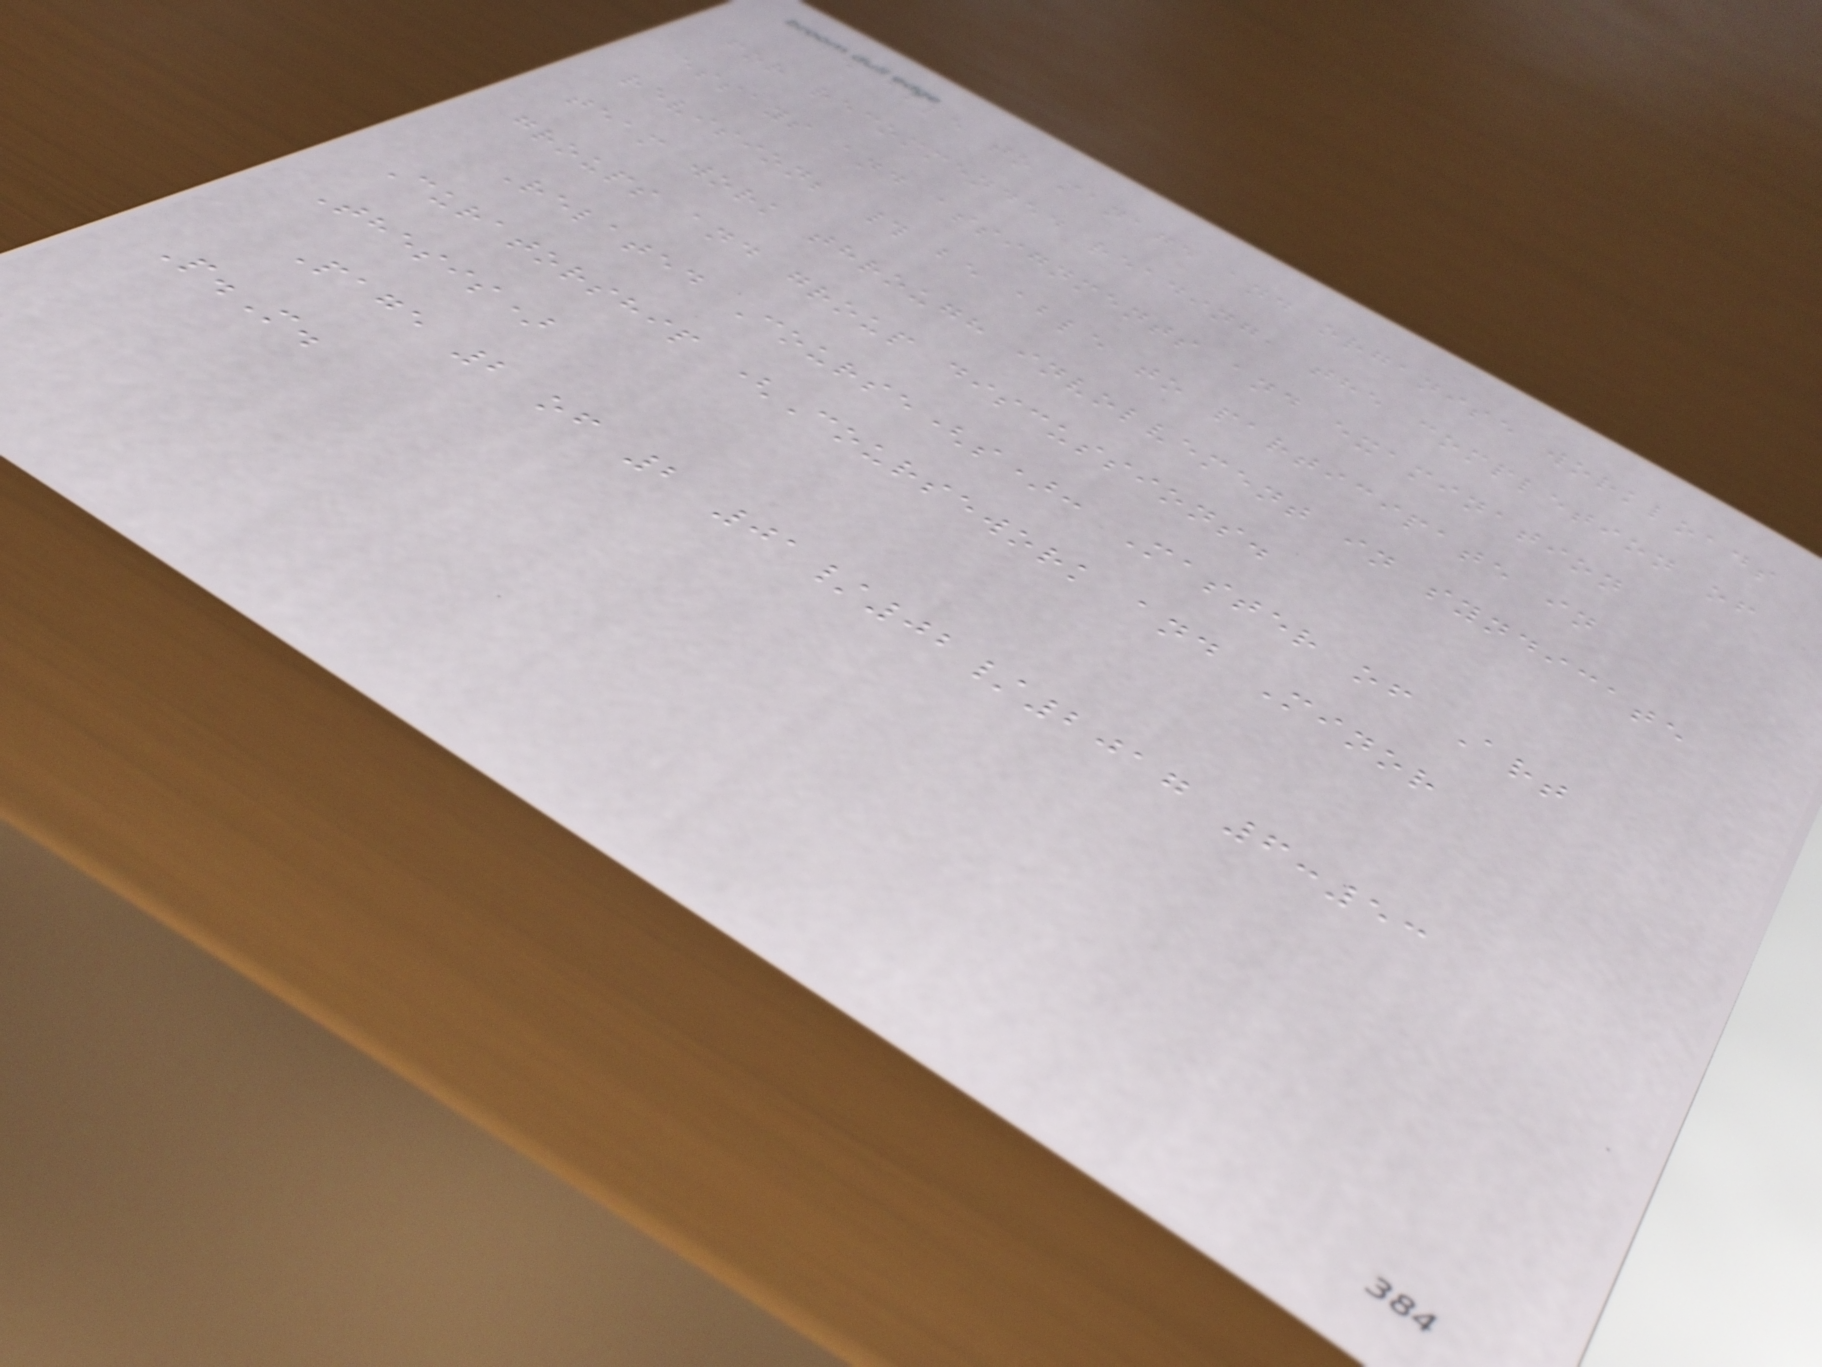be able to manage and organise workloads
for recommended reading, the completion of
essays and assignments and examination
revision; # be able to participate in
team work through involvement in syndicate
groups and group discussions.
Related Course(s): Master of Art
Curatorship (Coursework and Minor
Thesis)
Page 2 of 2 01/02/2017 6:53
P.M.
